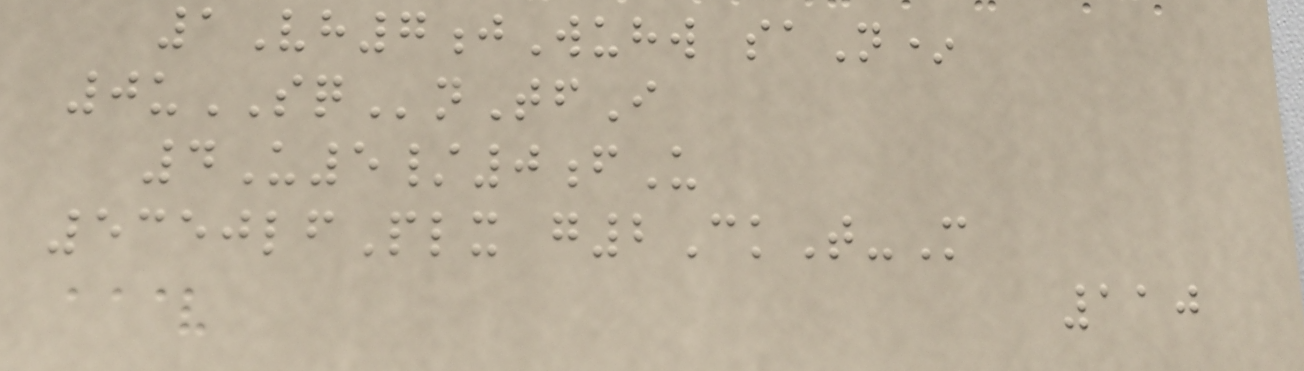1Vh7jWuhw saN*
0uSQnTfI
4U5/0fU
5350lfPlx g2CkT-M
110
